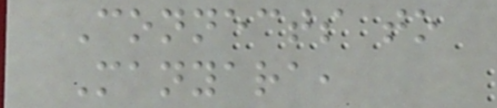Connects to
Manyara,
